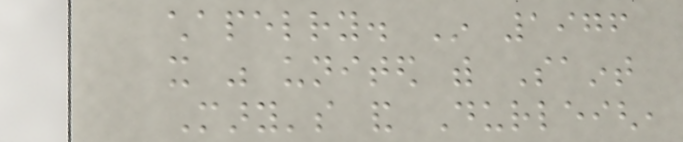chapelry. In 1976
it was united with Saint
Mary's and Durleigh,
